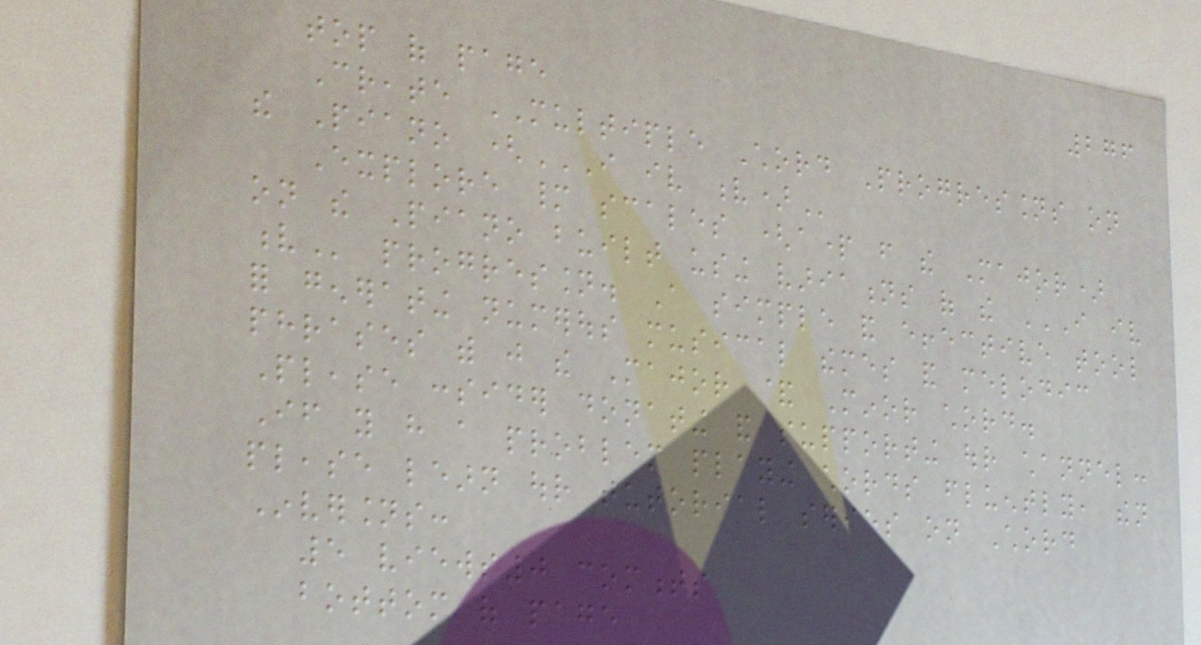276
top of page
Create MULTIPLE Chord Progressions on
the Piano (I IV V)
Explore many scales (apart from the Major)
on the Piano built using variations of the I IV
V progression. A simple and effective tool
for generating numerous musical themes and melodic
phrases with just the Major & Minor chord.
Please consider donating and supporting our channel:
If you have a problem playing chords fluently, then
please learn our tutorial series on Chord
Inversions:
5 views0 comments
bottom of page
